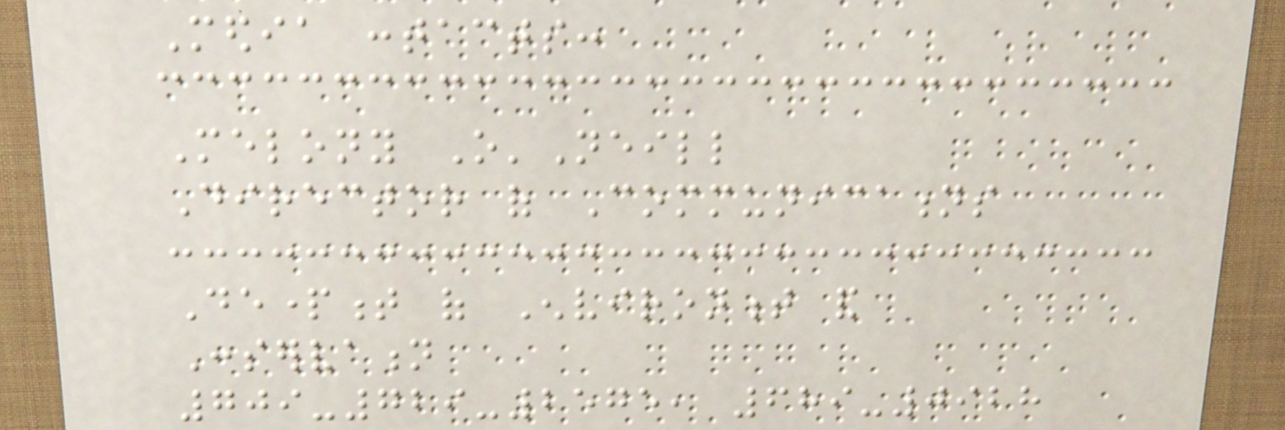Media contacts:
Melony O'Neill
Director of Communications
Department of Environment and
Conservation
709-729-2575, 689-0928
